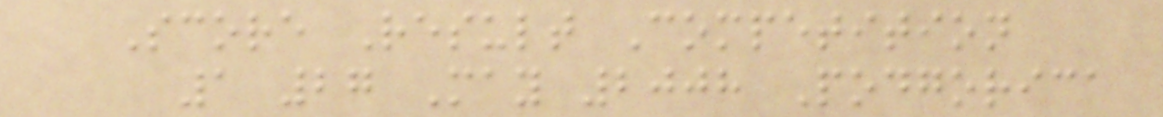Score Result Competition
1 27 May 2008 Podgorica
